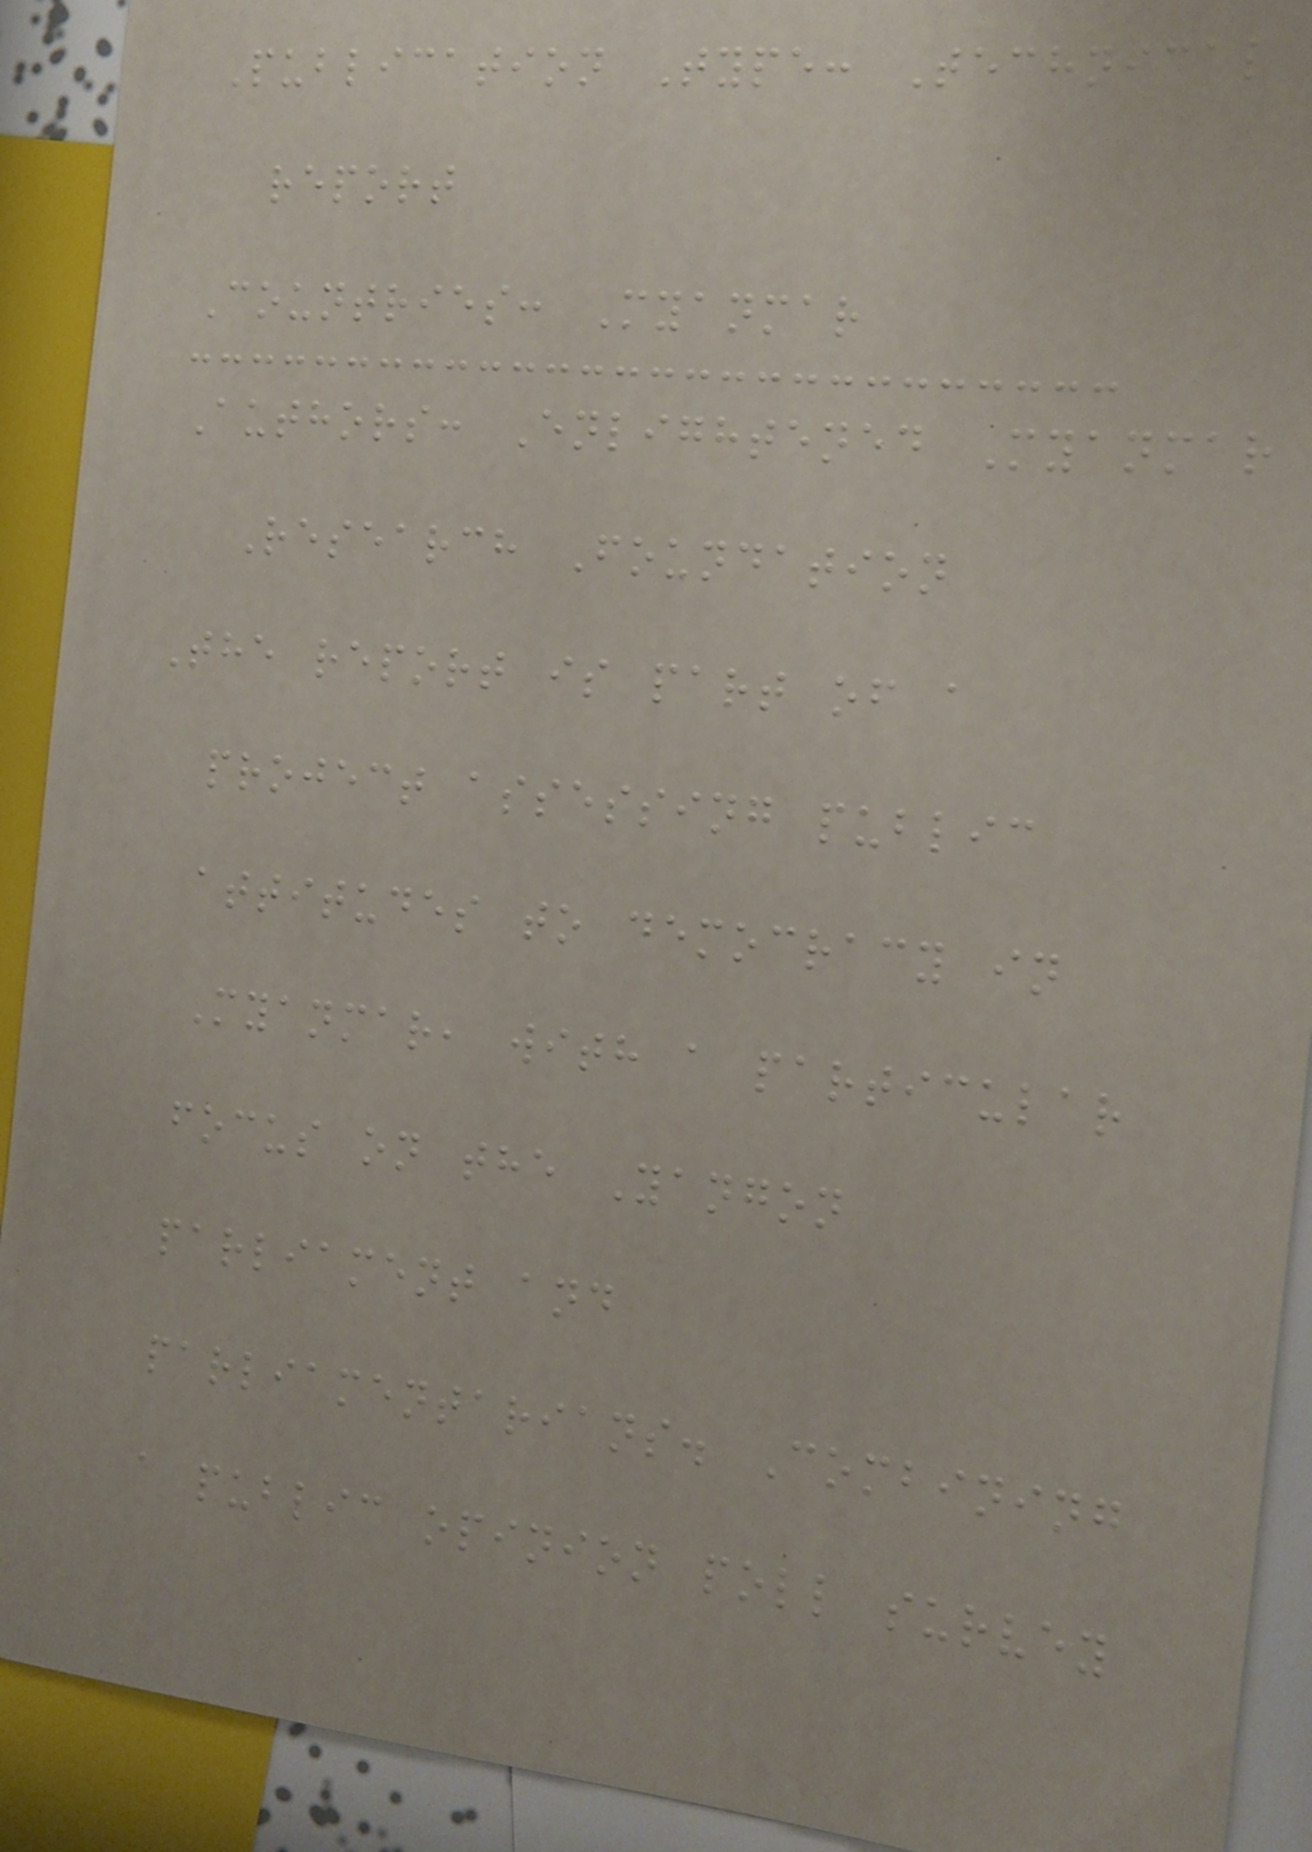Publication Type: Technical
report
Countries: Myanmar
Authors: Enlightened Myanmar
Research Foundation
The report is part of a
project assessing public
attitudes to democracy in
Myanmar, with a particular
focus on the Yangon
parliament and
parliamentarians. Combining
a public opinion poll survey
